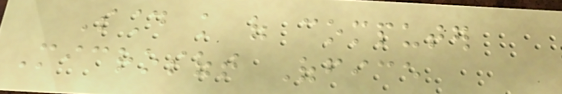Sound knowledge of computer
Microsoft Office
